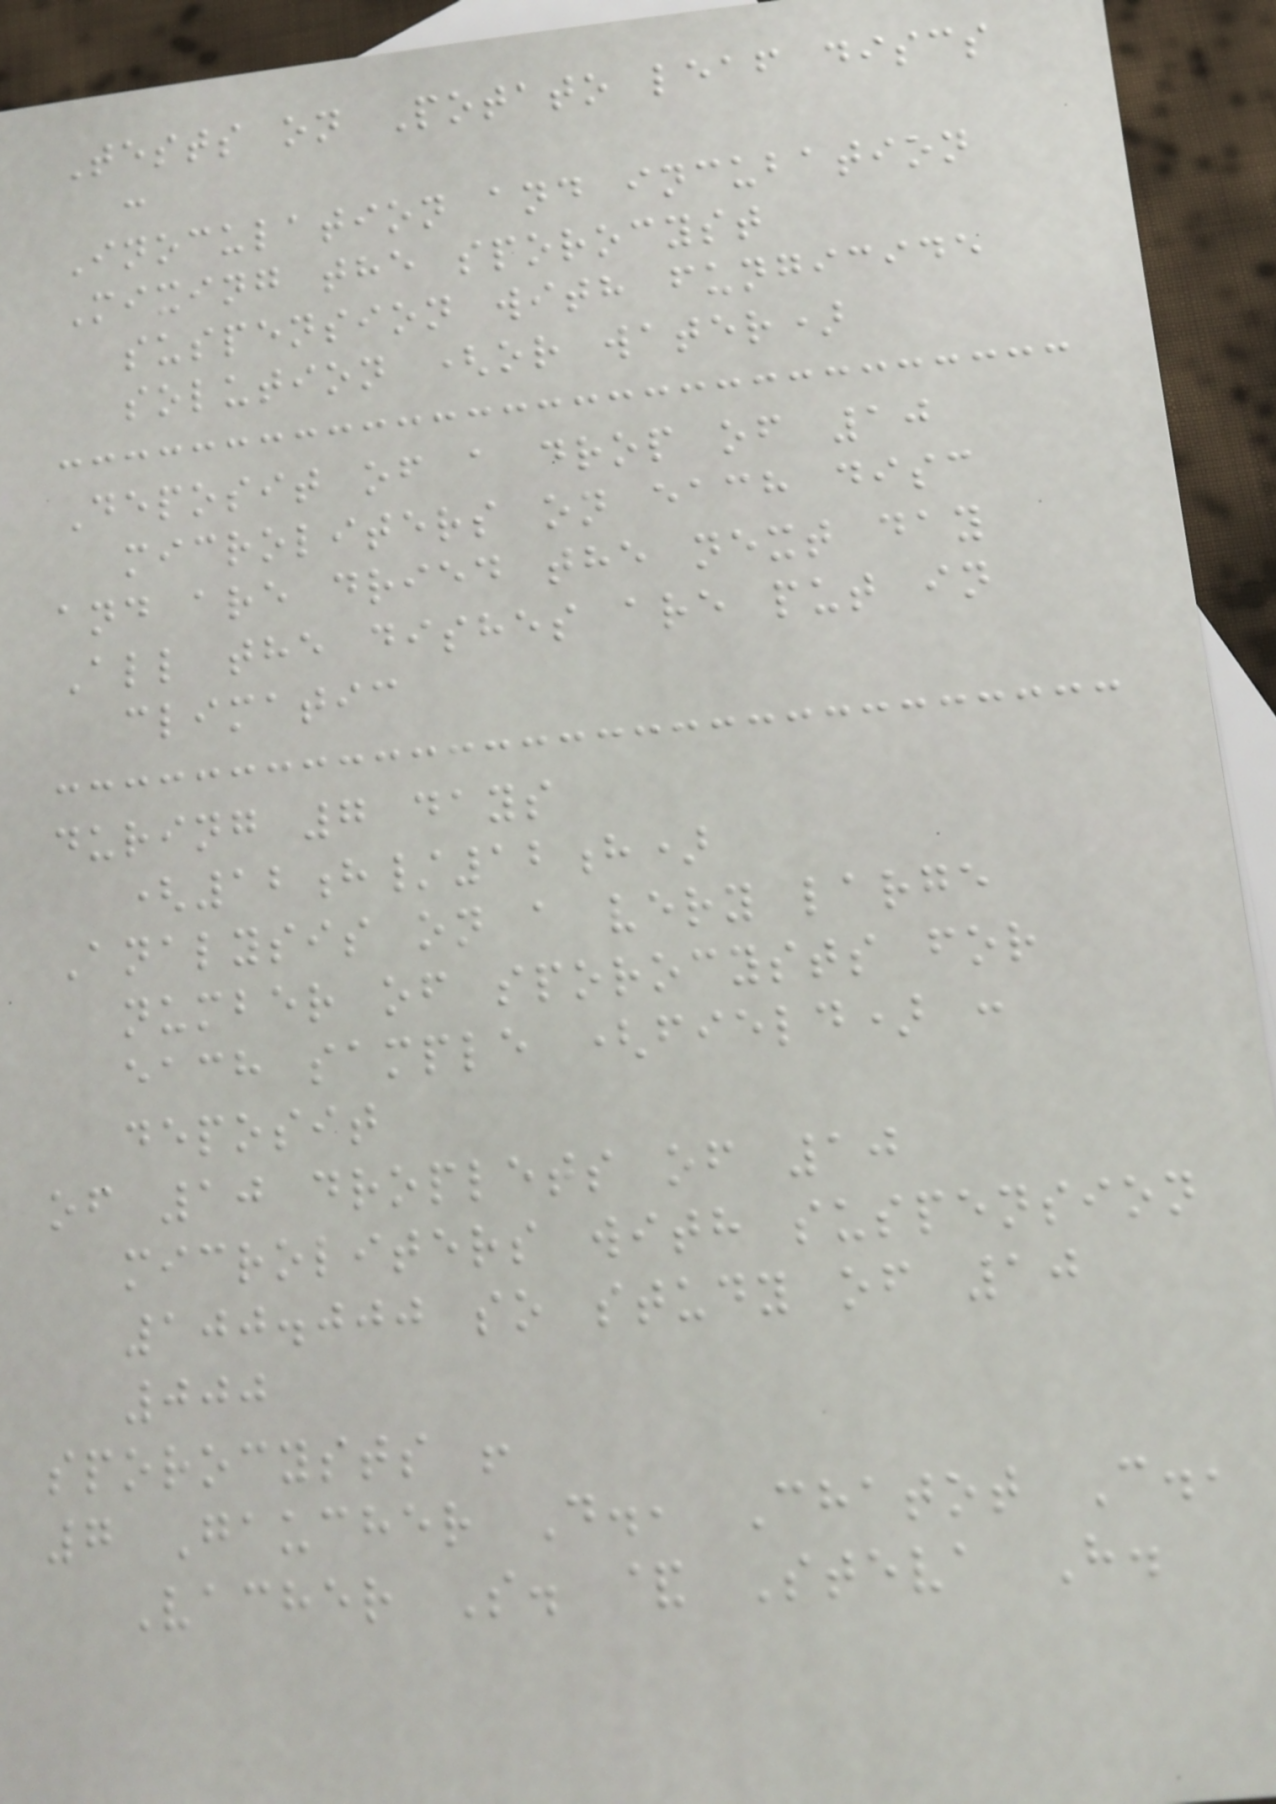Tests on Potato leaf discs
:
Inoculation and incubation
Mixing the sporocyst
suspension with fungicide
solution (or water)
Deposit of a drop of 10
microliters on each disc
and are dried the next day
All the dishes are put in
climatic
during 7 days
(12h/12h)
Analysis on a very large
number of sporocysts for
each sample (field) :
deposit
of 10 droplets of 10
microliters with suspension
100.000 so study of 10
000
sporocysts !
7 Gaucher D., Chatot C.,
Vacher S. & Steva H.
